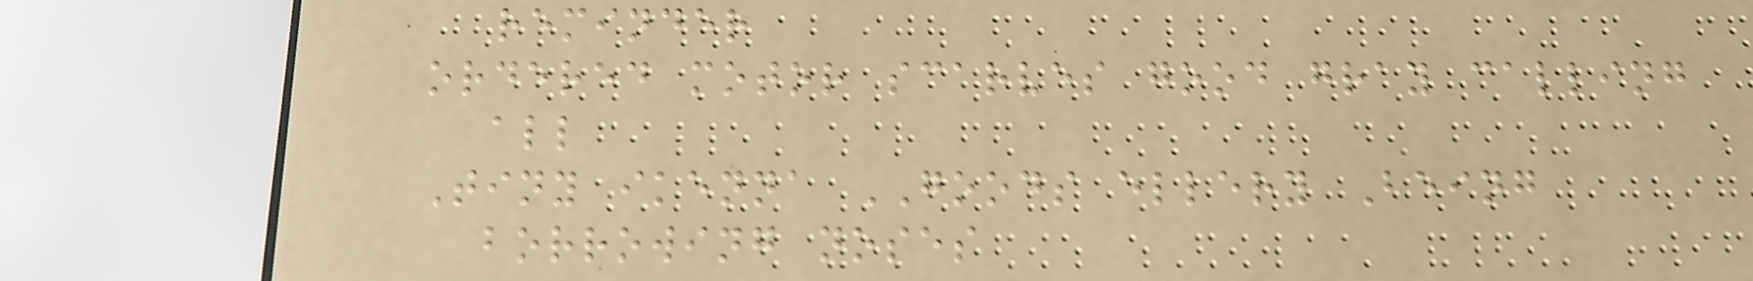reminder
ordered motor scarves good gray calling
all
Tiny ikenna GOODS ellery Being
borrowing noses
